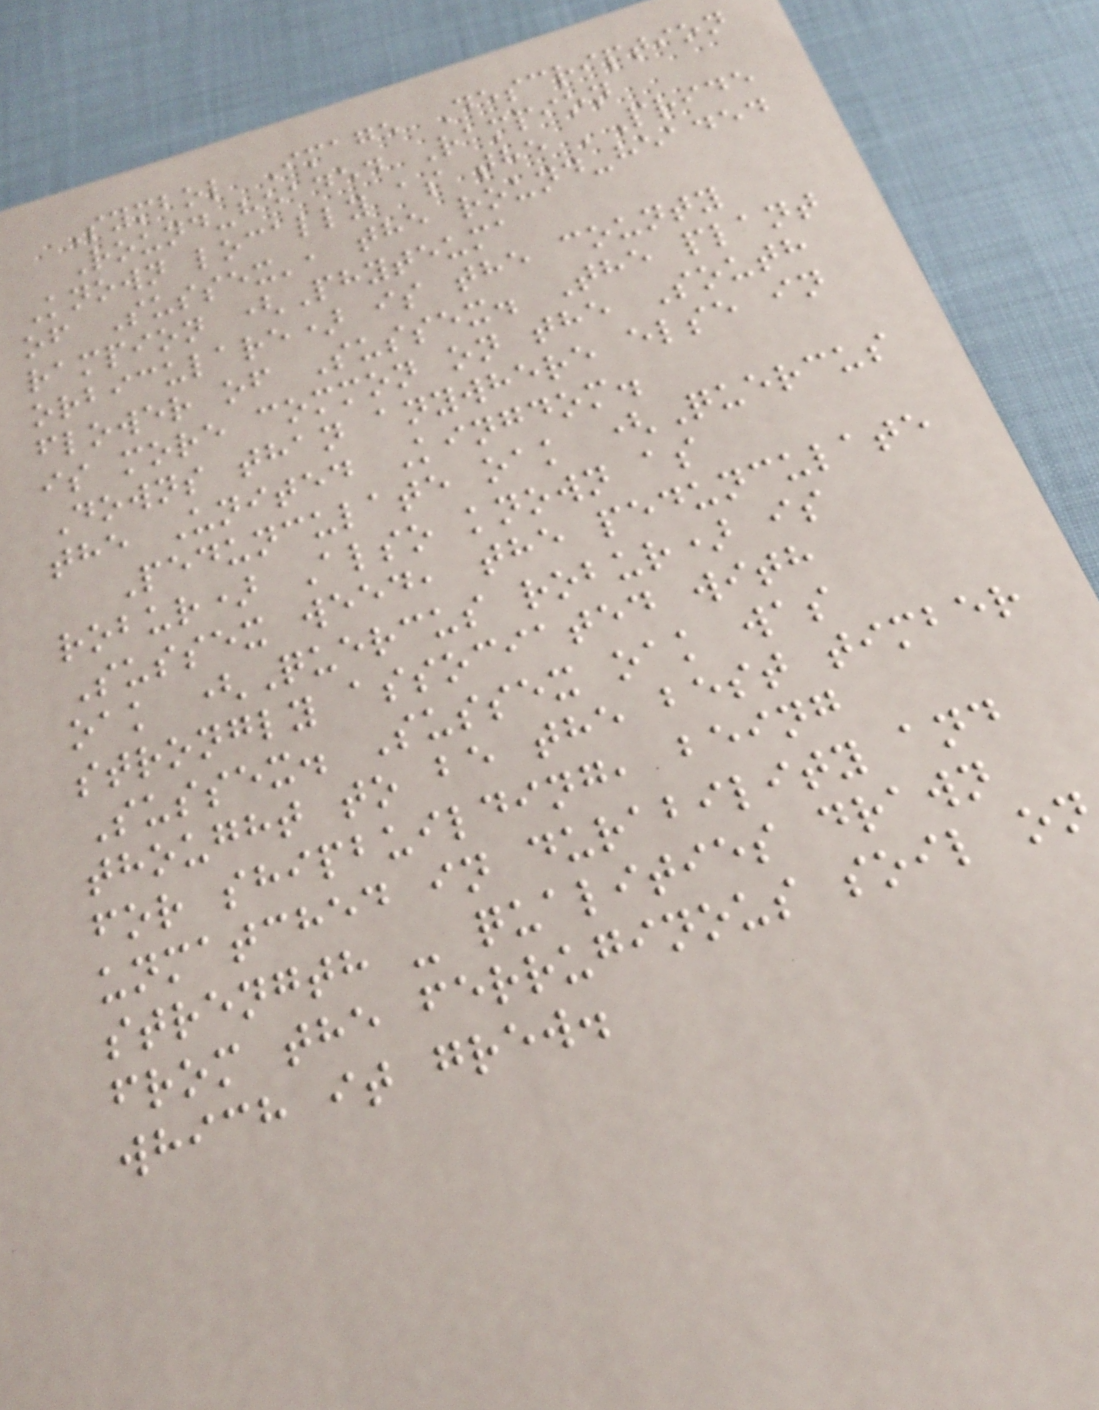Symbol Image Description
Round-headed Rampion
Known locally as the 'Pride
of Sussex', the round-headed
rampion (Phyteuma
orbiculare) is the county
flower of Sussex. The plant
is more common on the South
Downs than anywhere else in
the United Kingdom.
Pedunculate oak (Quercus
robur) Also known as
Sussex weed, the pedunculate
oak (Quercus robur) is
strongly associated with
Sussex. Sussex oak was
thought to be the best timber
for shipbuilding, being
unmatched in durability and
strength - qualities drawn
from the ferruginous soil on
which it grew.
